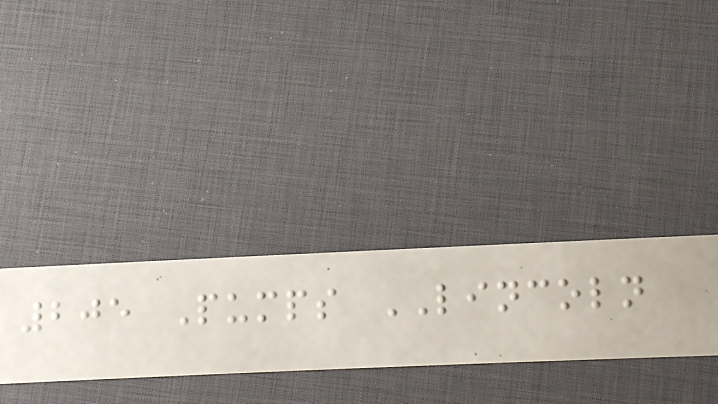205 Pumps LINCOLN
